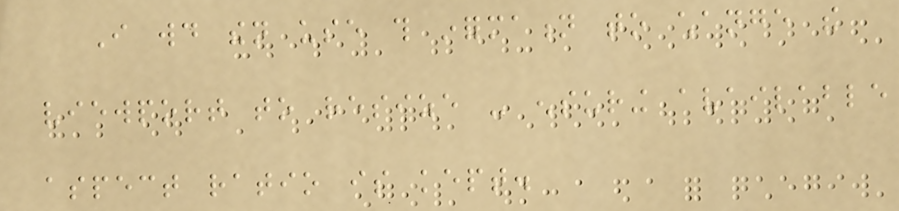I would then use this information to change the
viewport to resize - ensuring available
aspect ratio is kept.
